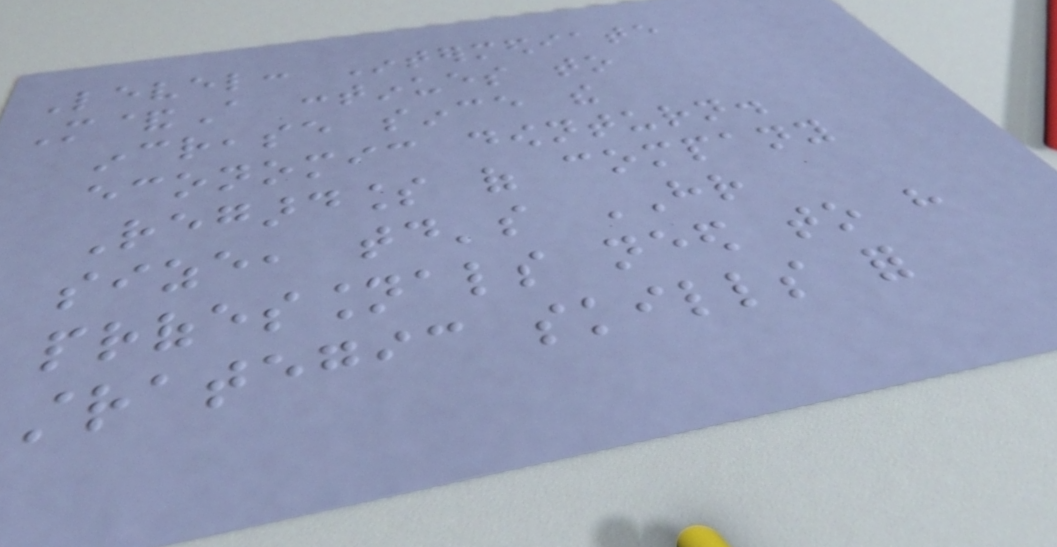Level: Intermediate
M&A continues to
increase since the
economic downturn.
Regardless of company
size, today's HR
professionals need to have
strategic skills for
